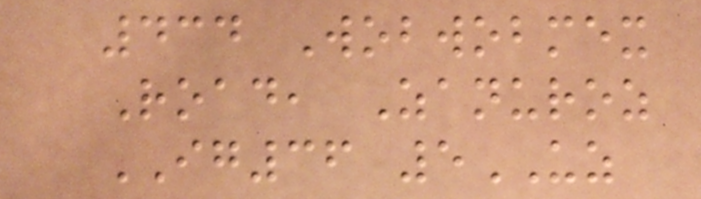434 Wobwobmex
Road, Zanuroz
IG36 5UZ
